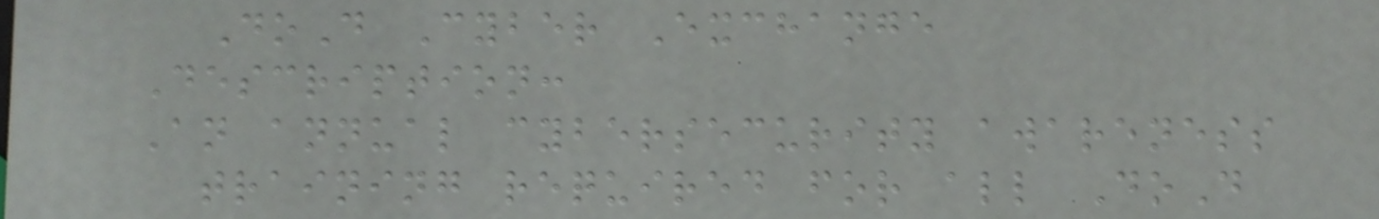DoD Cyber Exchange
Description:
An annual cybersecurity awareness
training required for all DoD
